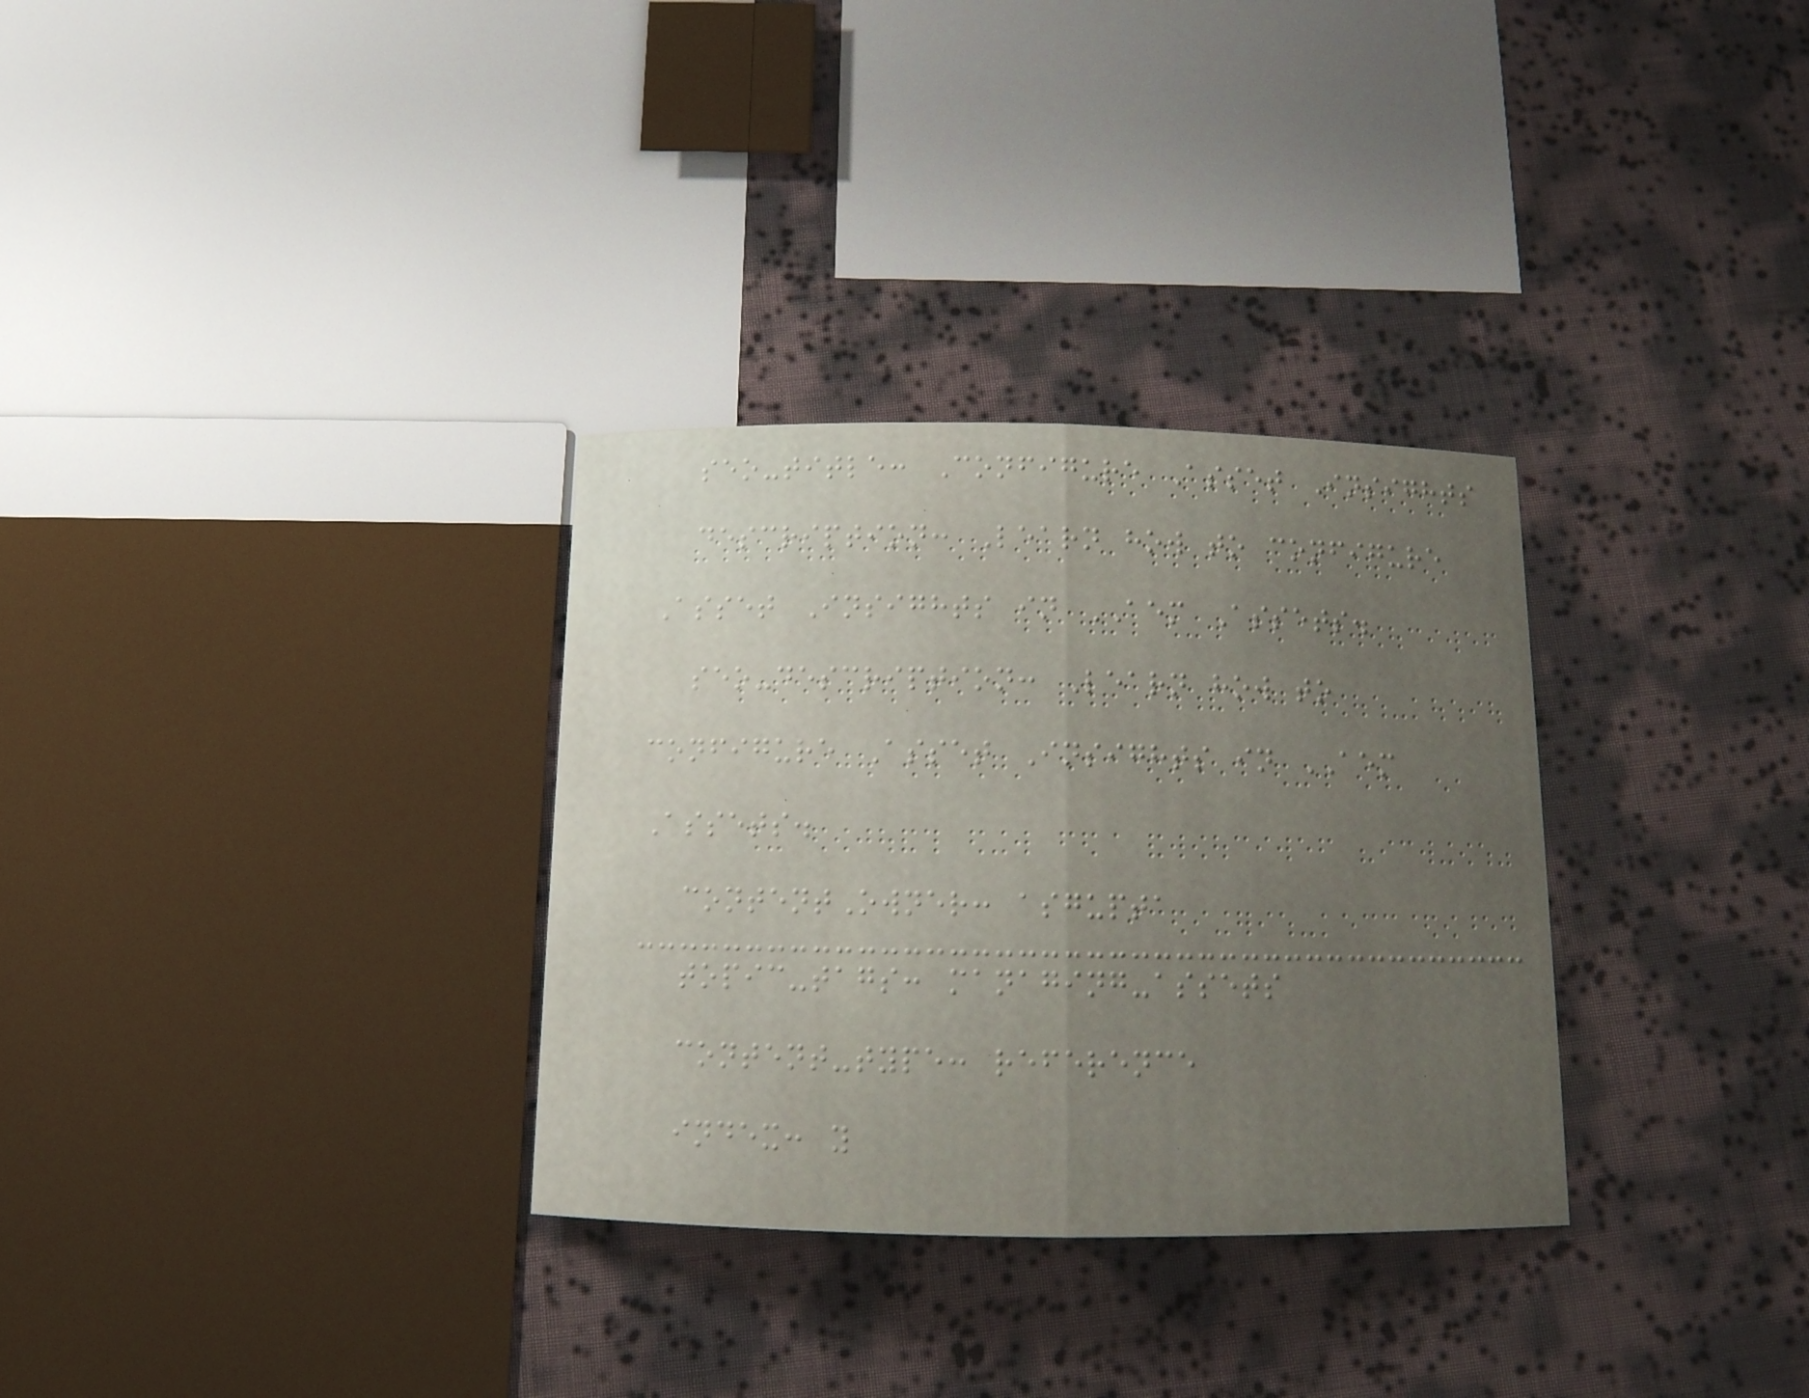seo-title: Configure Asset Insights
description: Learn how to configure
Asset Insights in AEM Assets.
seo-description: Learn how to
configure Asset Insights in AEM
Assets.
contentOwner: asgupta
topic-tags: managing-assets
content-type: reference
index: y
